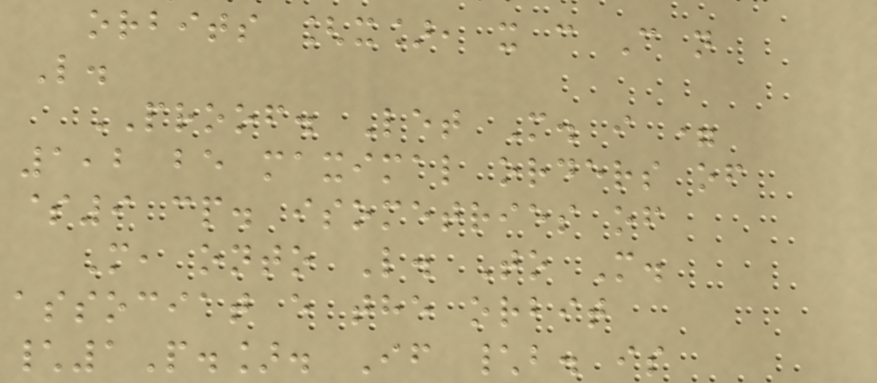orbits [x], x c C n
L.
PROOF. Let M. i =
1,2 be maximal orders of
$9 cp. isometries of
M, onto L. To M.
associat e the orbit
\1P.]. If \b. is
